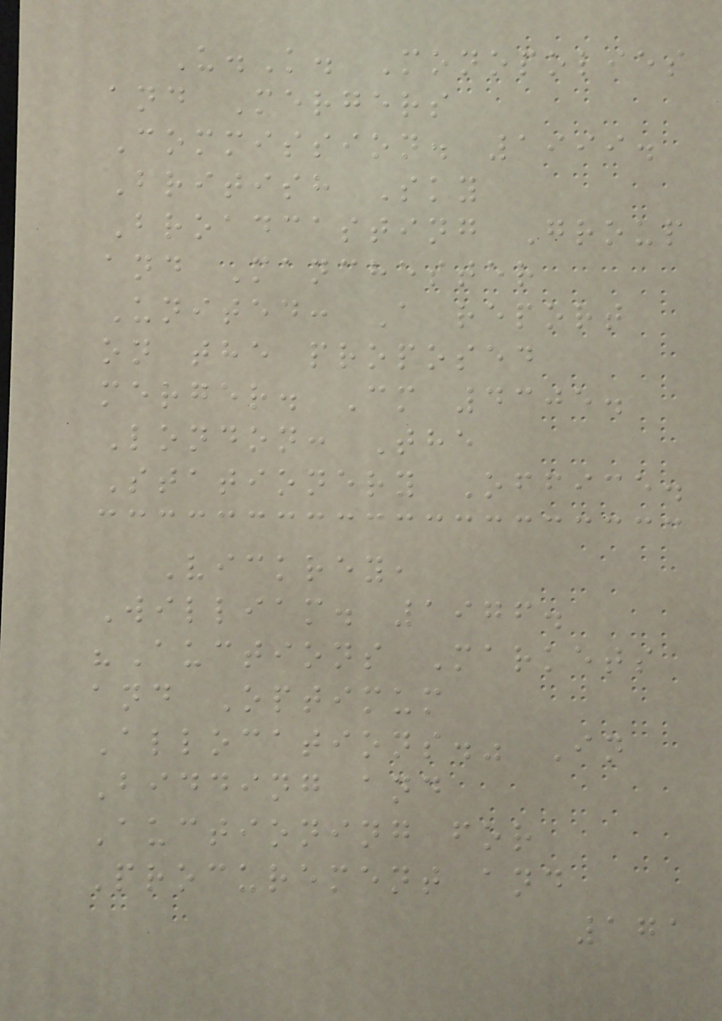U.K. Monopolies
and Mergers
Commission. 1999.
British Sky
Broadcasting Group
and Manchester
United: A report
on the proposed
merger. Cm 4305.
London: The
Stationery Office.
Vickrey,
William. 1976.
"Auctions Markets
and Optimum
Allocations." In
Bidding and
Auctioning for
Procurement and
171
